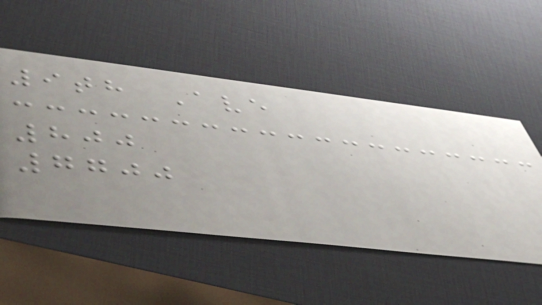9th Ave
800
7700
